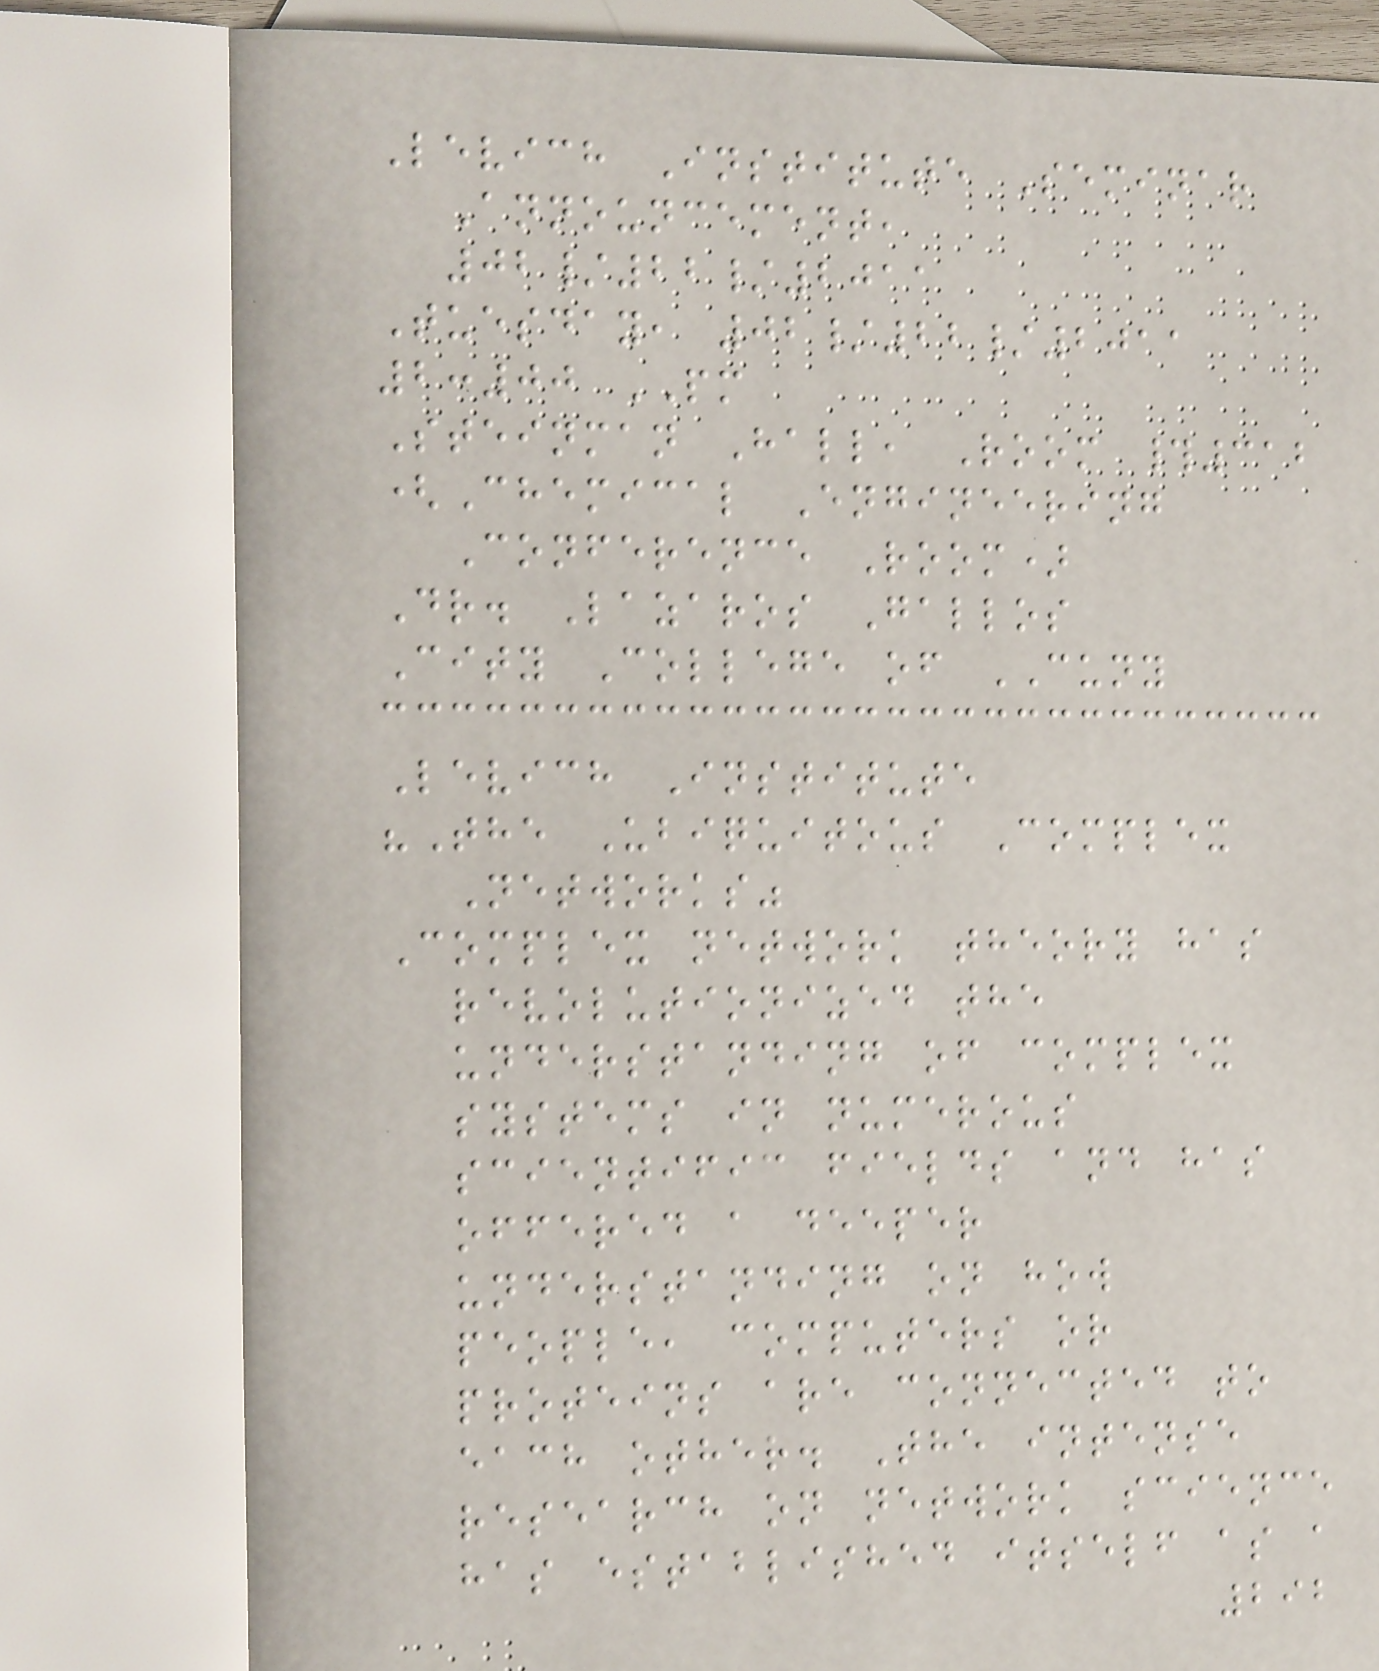Levich Institute Seminar
Announcement,
02/22/2011
Tuesday, 02/22/2011
2:00 PM
Steinman Hall, Room #312
(Chemical Engineering
Conference Room)
Dr. Lazaros Gallos
City College of CUNY
Levich Institute
"The Ubiquitous Complex
Networks"
Complex network theory has
revolutionized the
understanding of complex
systems in numerous
scientific fields and has
offered a deeper
understanding on how
people, computers or
proteins are connected to
each other. The intense
research on network science
has established itself as a
292
